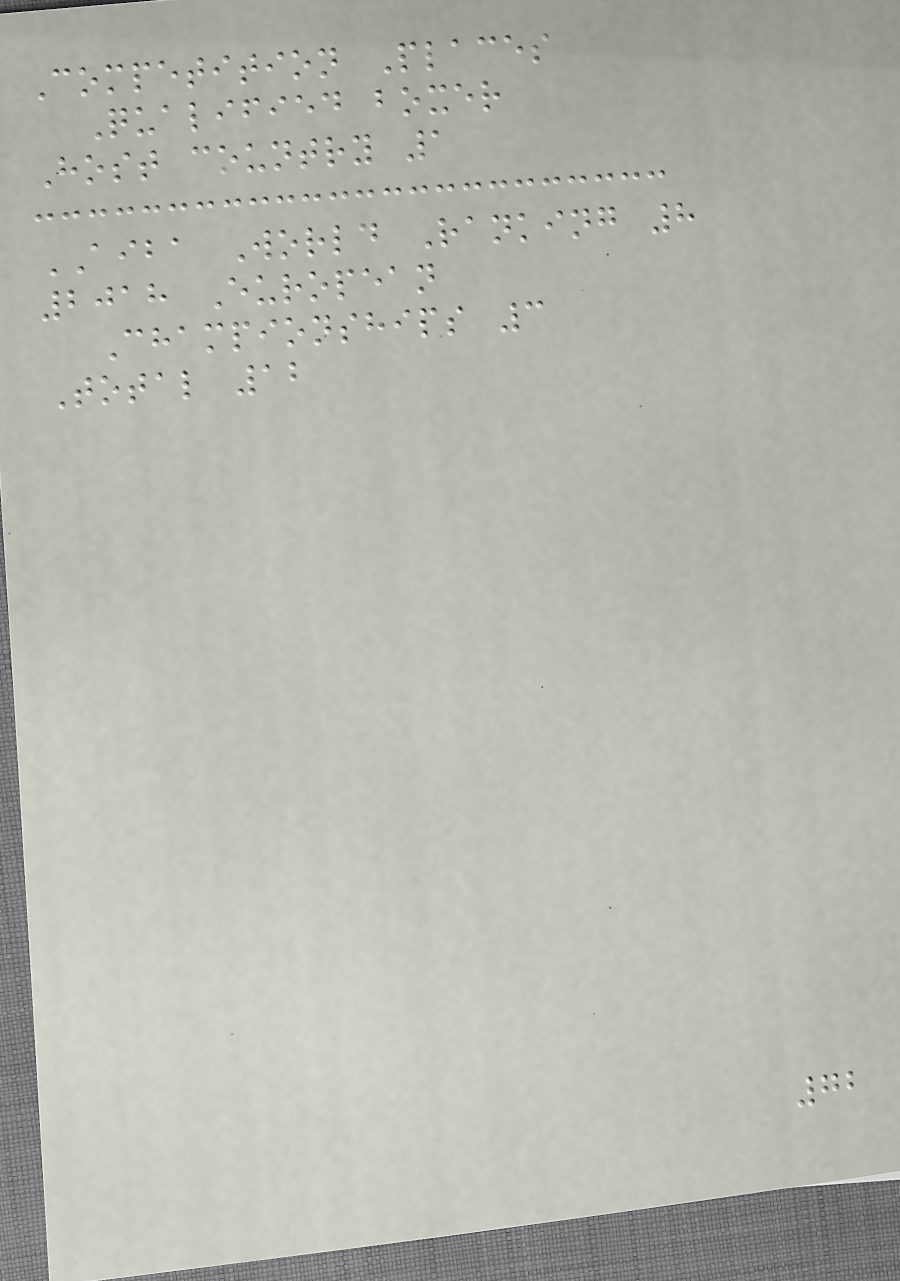Competition Places
Qualified boxer
Host country 1
AIBA World Ranking 8
2018 European
Championships 3
Total 12
72
